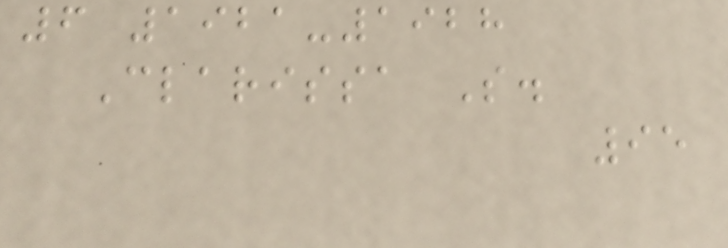6 1921-1928
Clarissa S.
95
